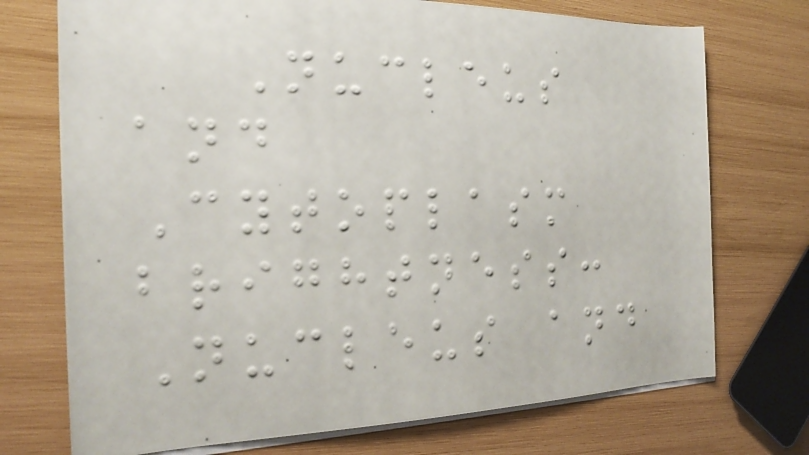Nucleus
and
Cytoplasm
brightness:
Nucleus and
